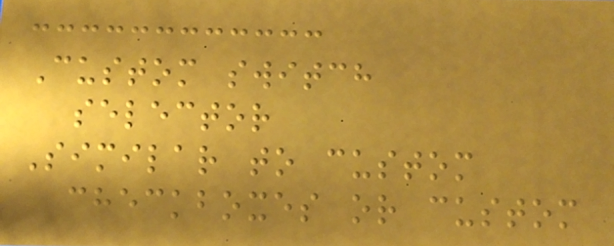Custom switch
selector
Similar to custom
checkboxes or custom
